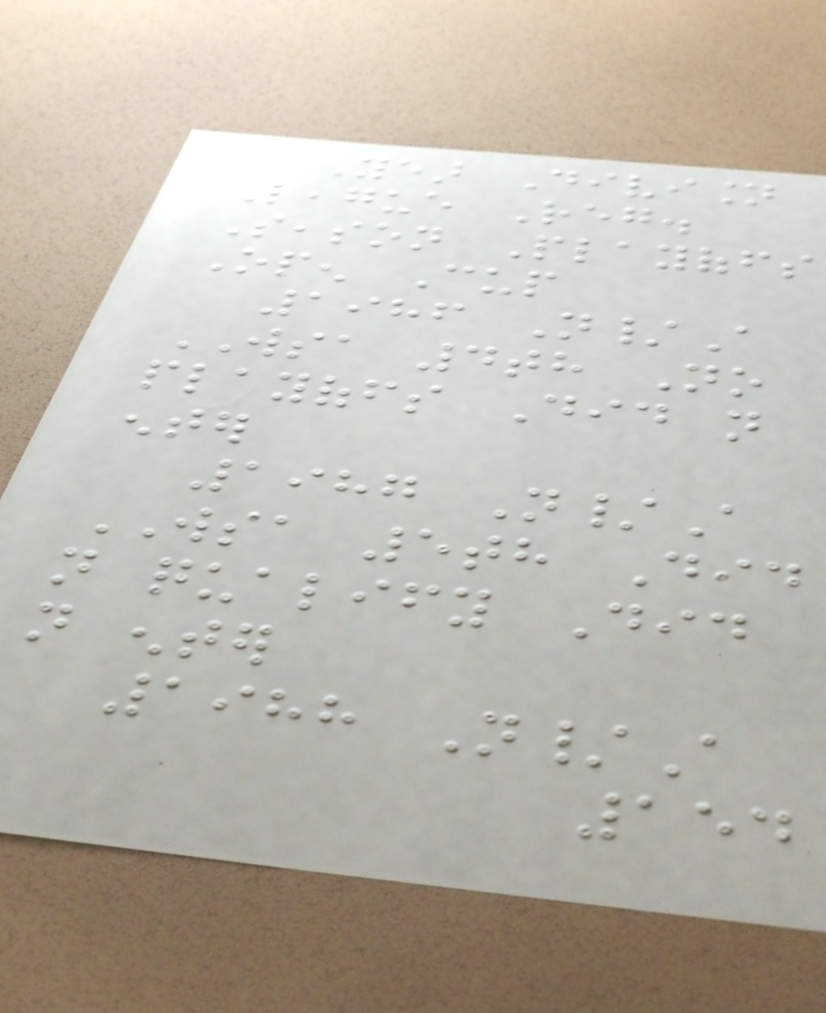Year Division
League Reg.
Season Playoffs
Open Cup
1986 N/A
WSA 4th No
playoffs Did not
enter
1987 N/A
WSA 5th Did
not qualify Did
not enter
1988 N/A
154
